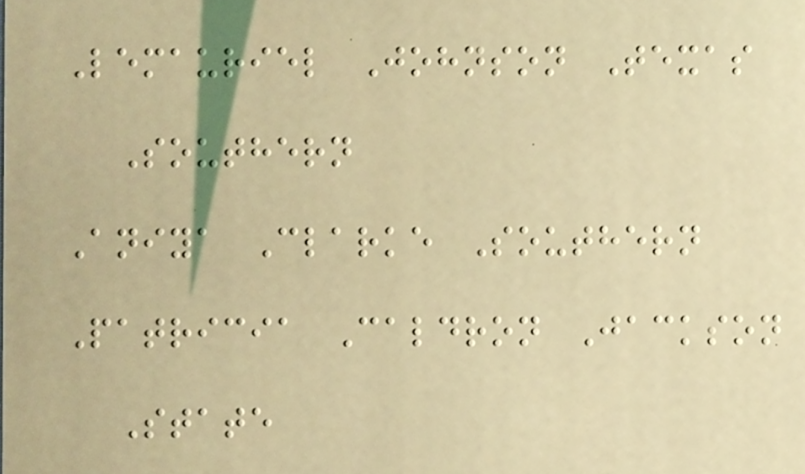Lemauriel Johnson Texas
Southern
Aniya Clarke Southern
Patricia Caldron Jackson
State
